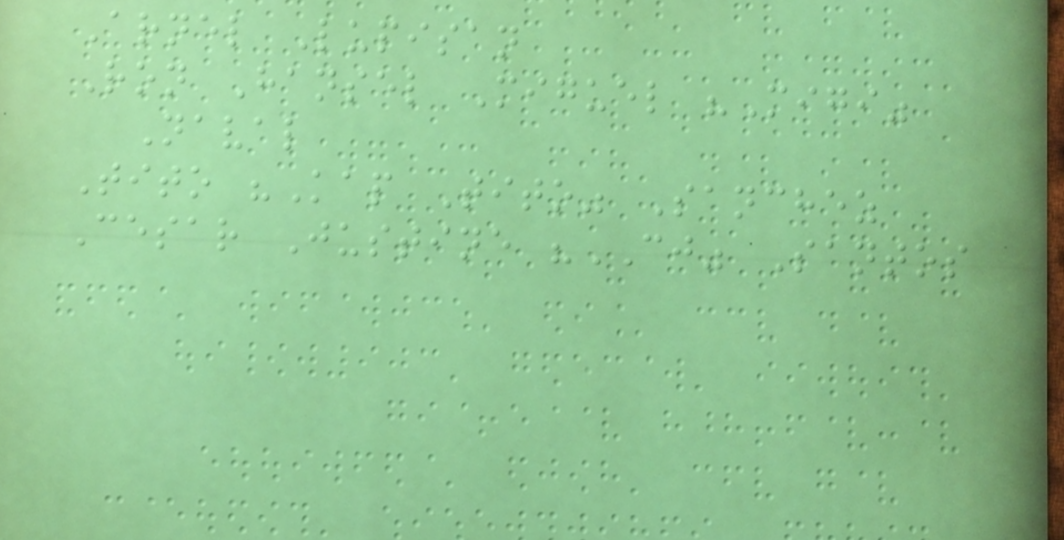Arnel Lupisan
Ron Hansel Miguel "Migi"
Naval
Tito "Kap Tito" Sanchez
Cesar Justine "CJ" Santos
